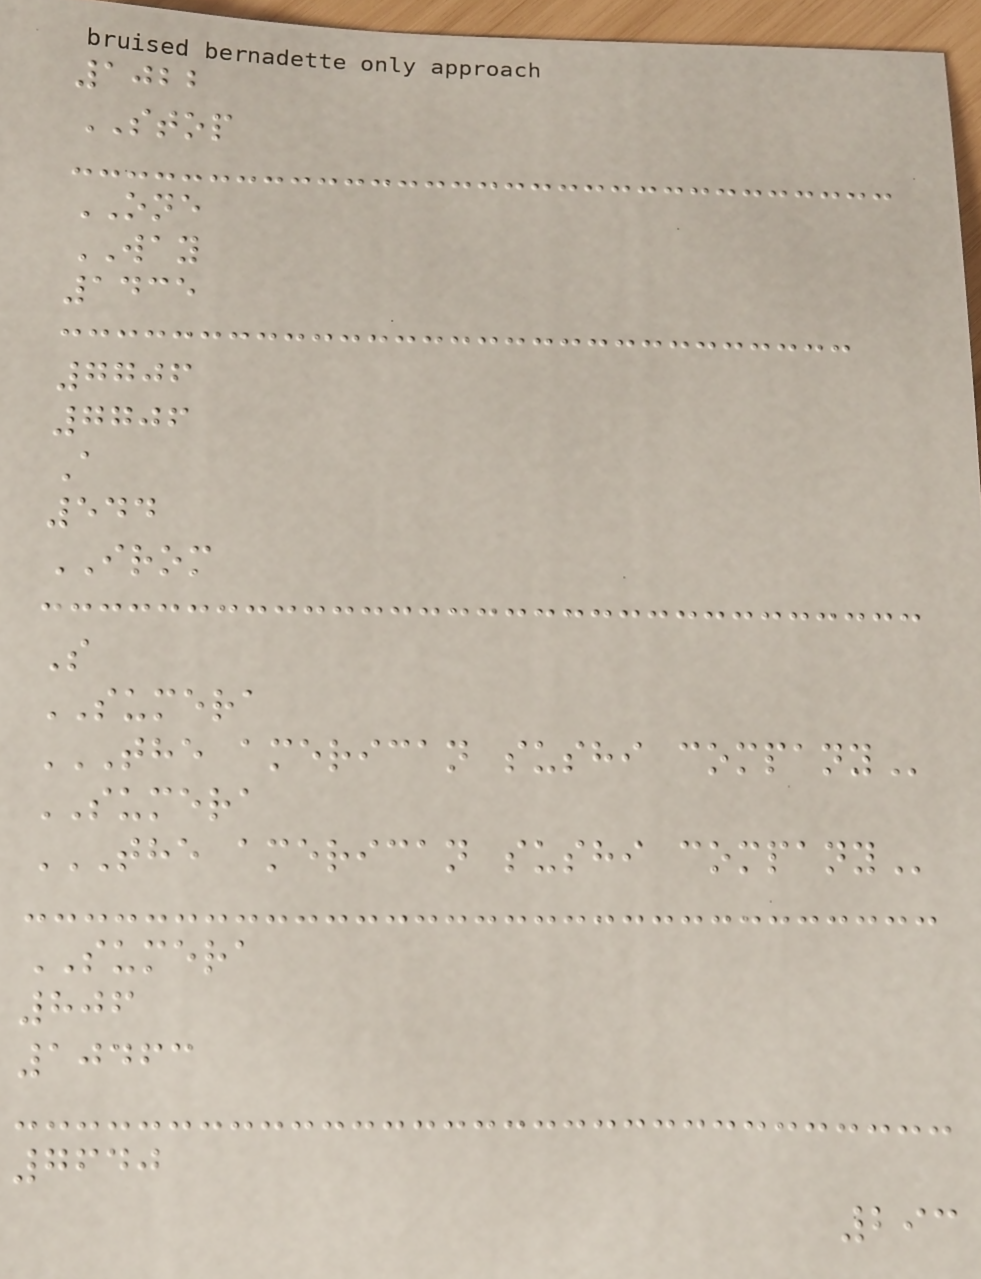1022
STOP
ONE
WAY
1435
7706
7706
A
544
IROM
S
SUMERA
THE AMERICAN SUSHI COMPANY
SUMERA
THE AMERICAN SUSHI COMPANY
SUMERA
806
10463
7640
293
